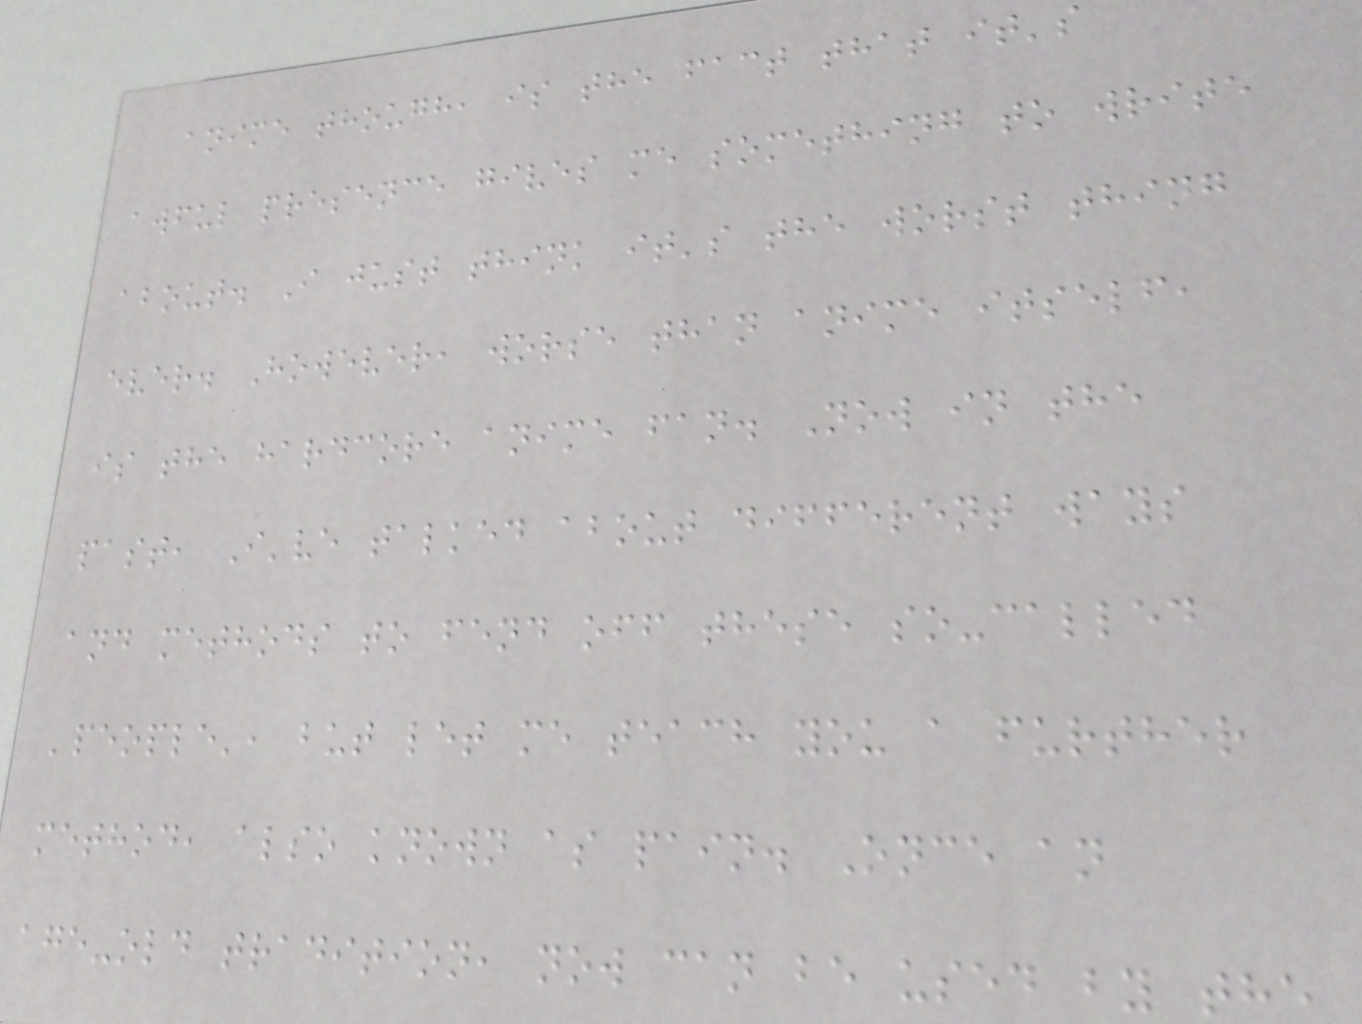anime though, is the fact that it's
awful presence gives me something to write
about. I just think it's the worst thing
ever. However, worse than anime itself,
is the hardcore anime fan. Now in the
past, I've talked about different ways
and methods to fend off these so-called
'people', but let me teach you a further
method, also known as pain. Once an
age-old tradition, now can be used by the
